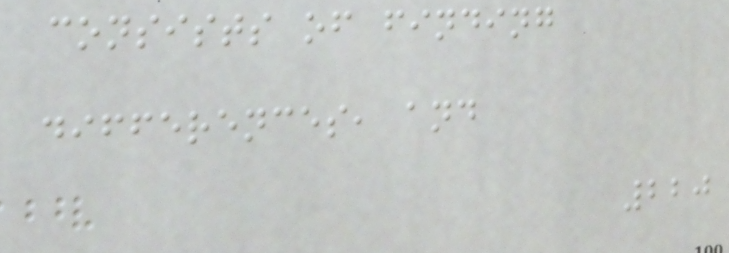consists of finding
differences, and
220
